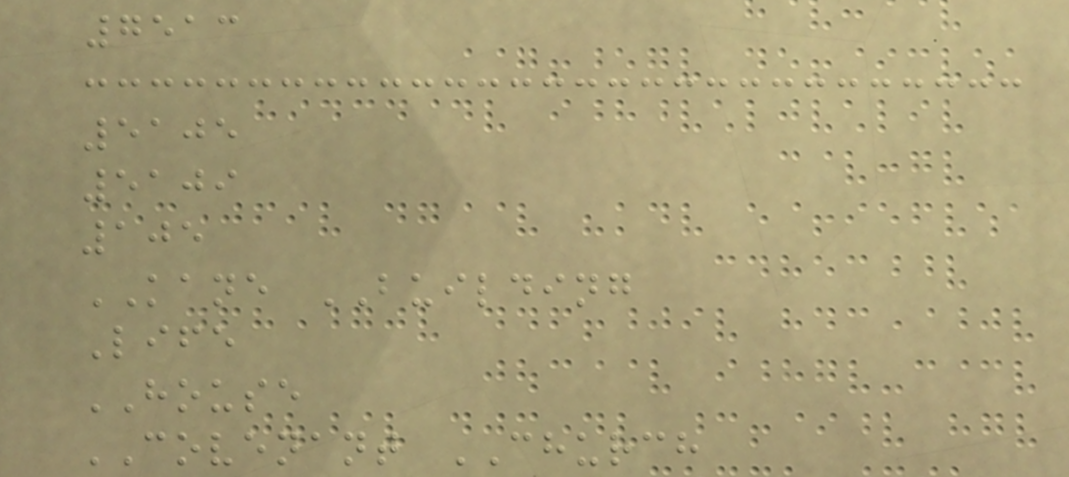7513
5105
5109
105
KANE BUILDING
Life
HOUSE
COVENANT CHURCH
